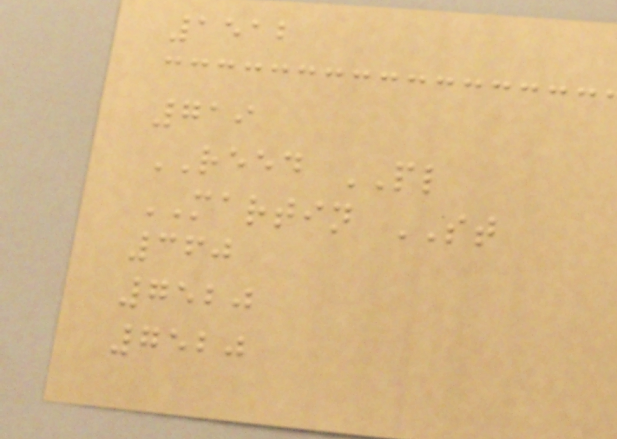1512
719
REED PL
MARTIN ST
360
7520
7520
